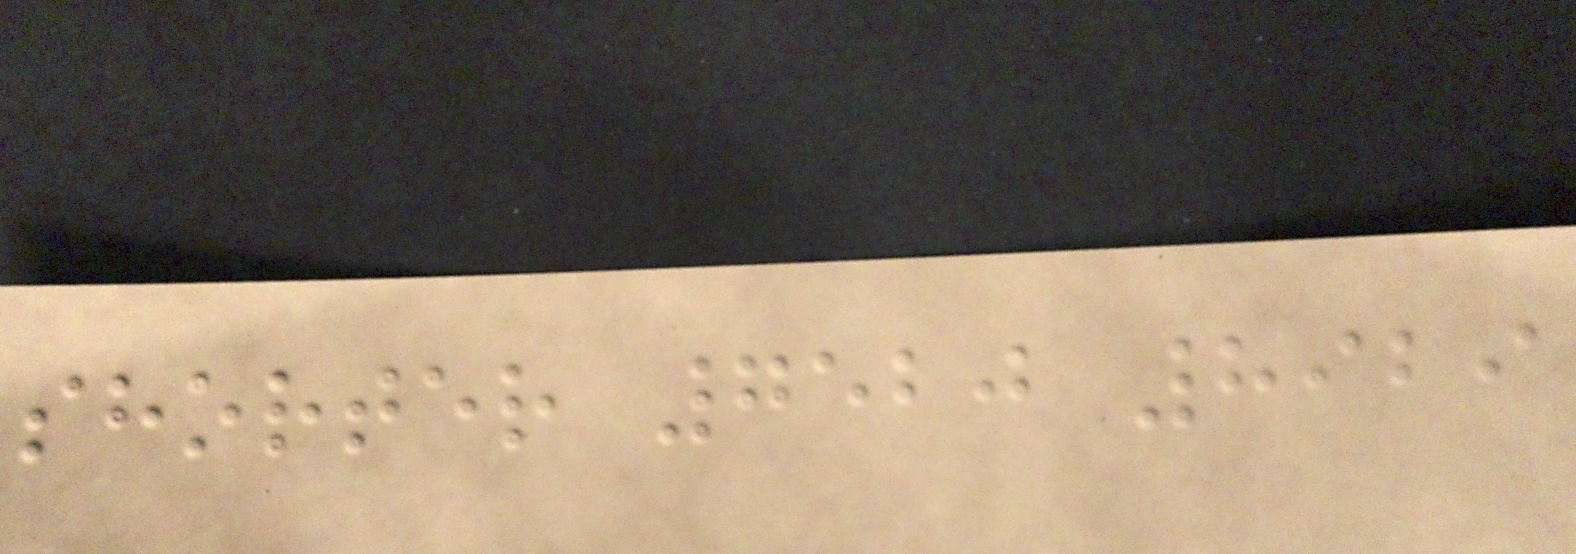shorter 7520 8929
